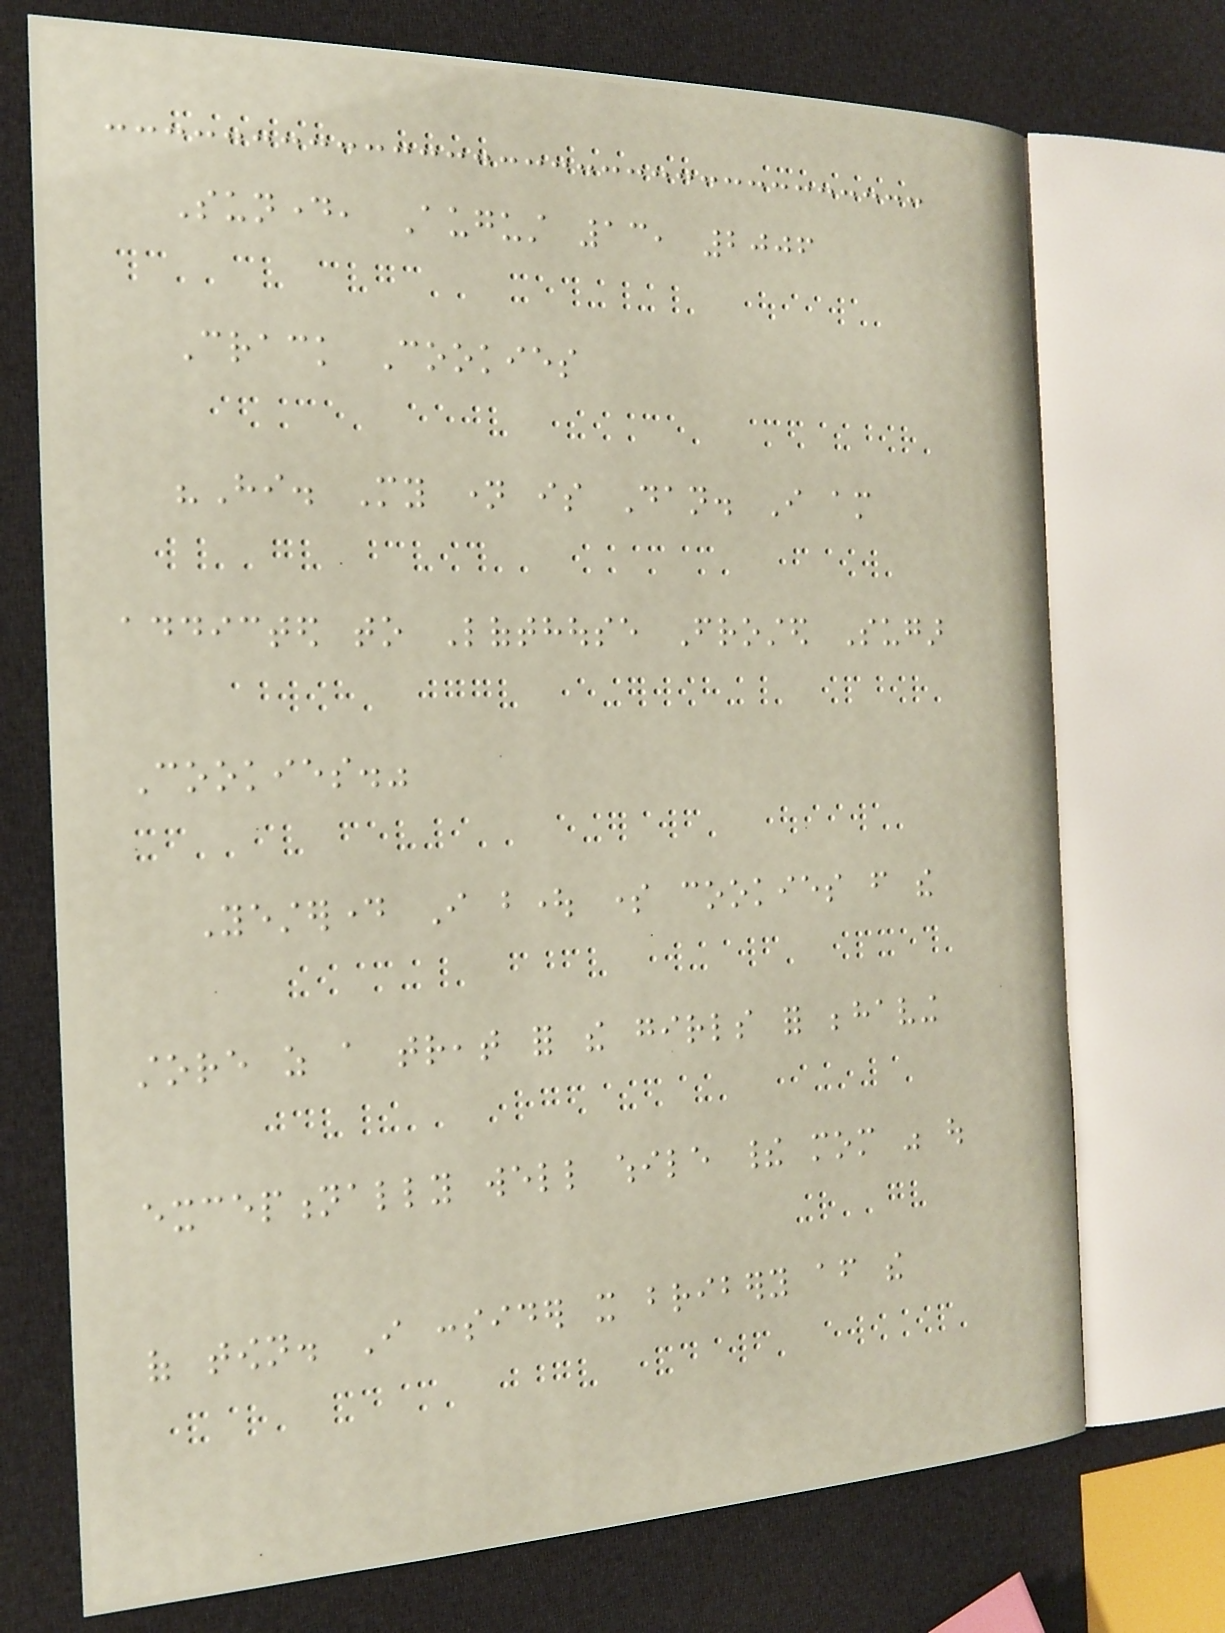Sunday, August 13, 2006
Crack Cookies
"Hi. My name is Dan. I am
addicted to Lofthouse Frosted Sugar
Cookies."
Yesterday I bought some cookies from the
store as a treat for the girls for behaving
exceptionally well while their mom was out
of town. I consider it bribery after the
